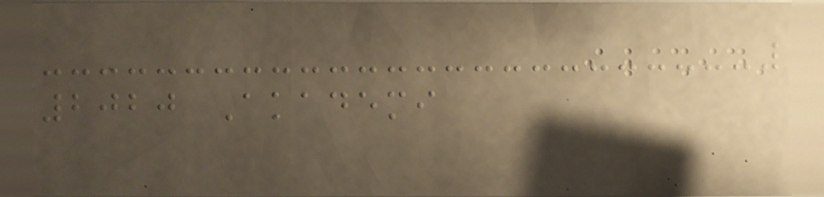2020 Akademi
